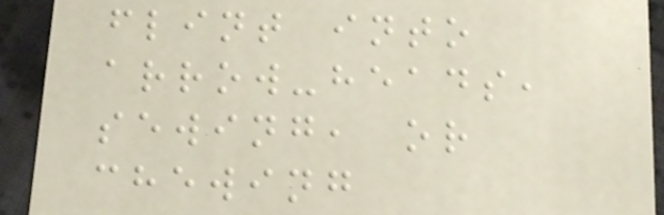flint into
arrow-heads,
sewing, or
chewing
